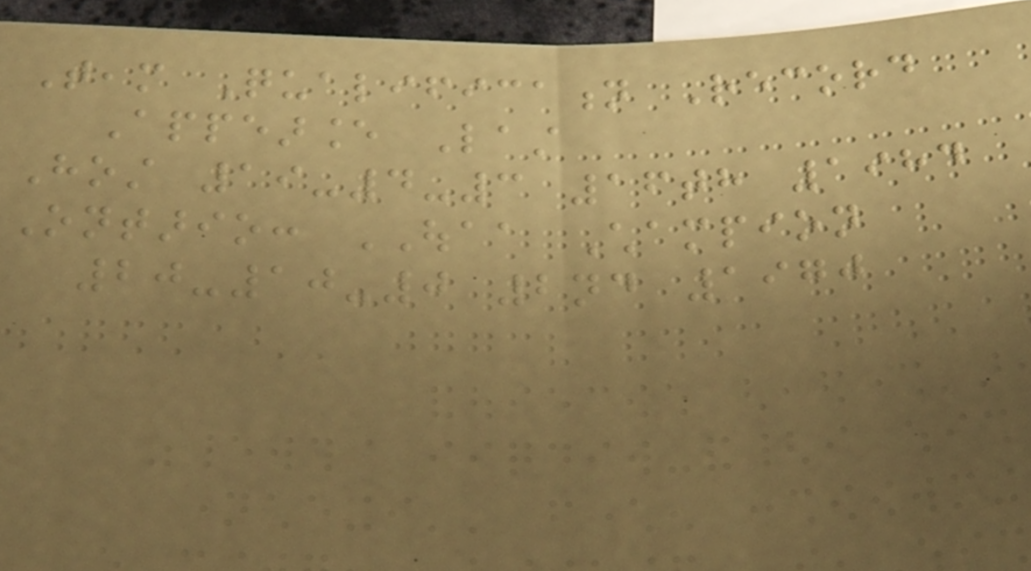Team Qualification Record
Appearance Last
Host 19-4-3 16th 1984
Ontario: OUAA Champion
20-10-0 2nd 1970
